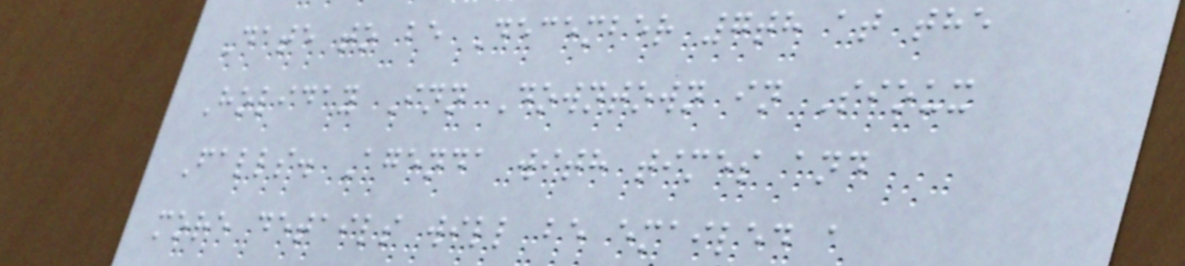Date to be December 7th at the
Holiday Inn Downtown in Sioux
Falls. Agenda with times and
more details will be emailed a
